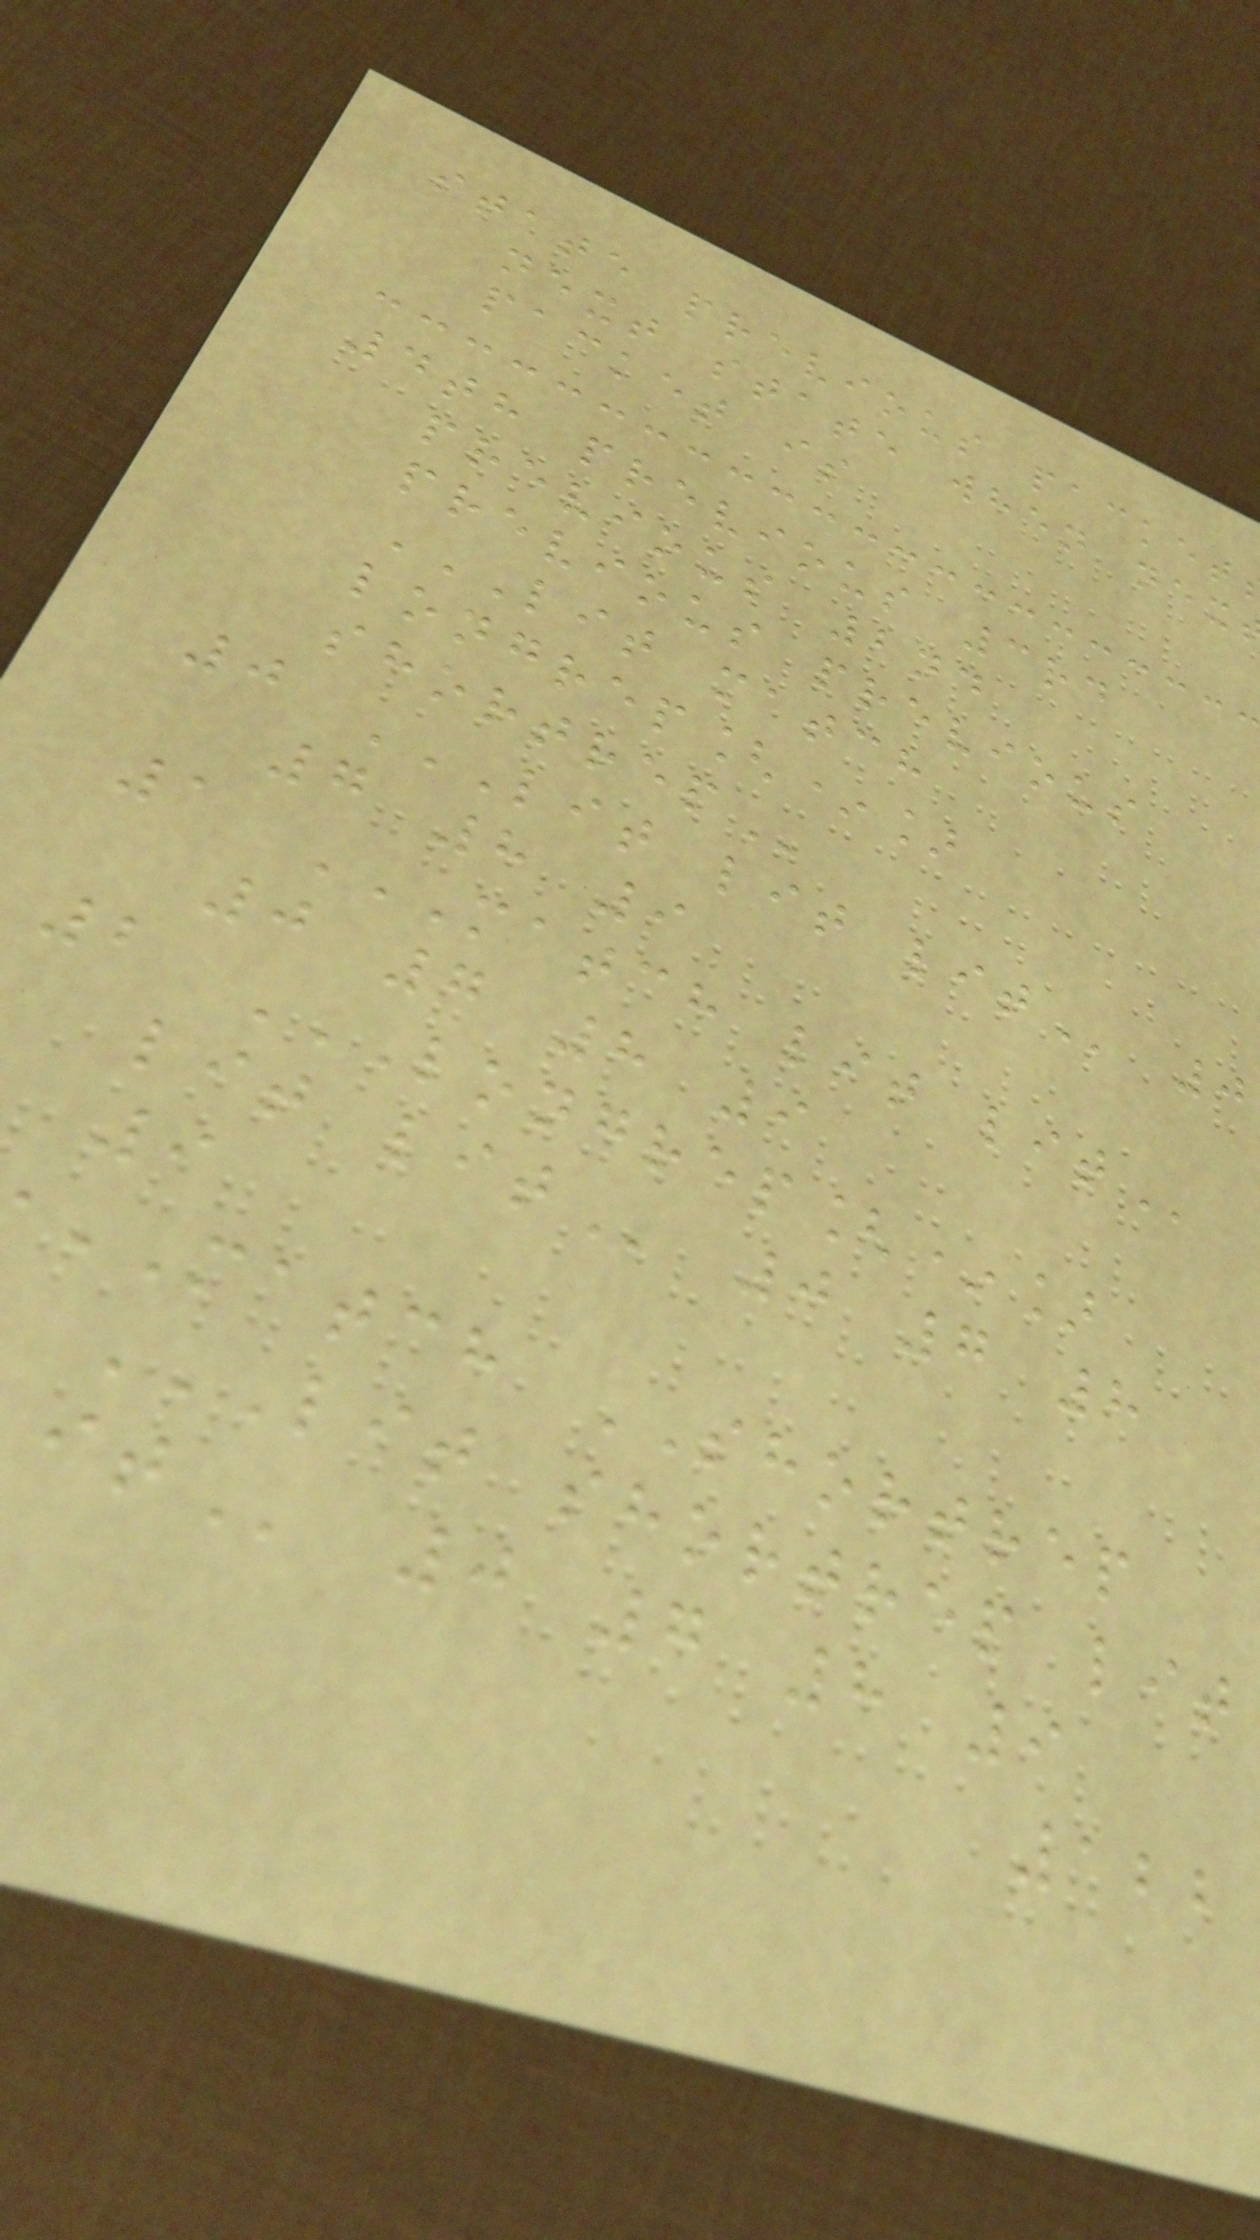state previous packet
next state when nex
packet is
4th previous 3rd
previous 2nd
previous previous
LIT MATCH
longrep[*]
0 LIT LIT LIT 0
7 8 9
1 MATCH LIT LIT
0 7 8 9
2 LONGREP[*]
9
MATCH SHORTREP
0 7 8 9
122
